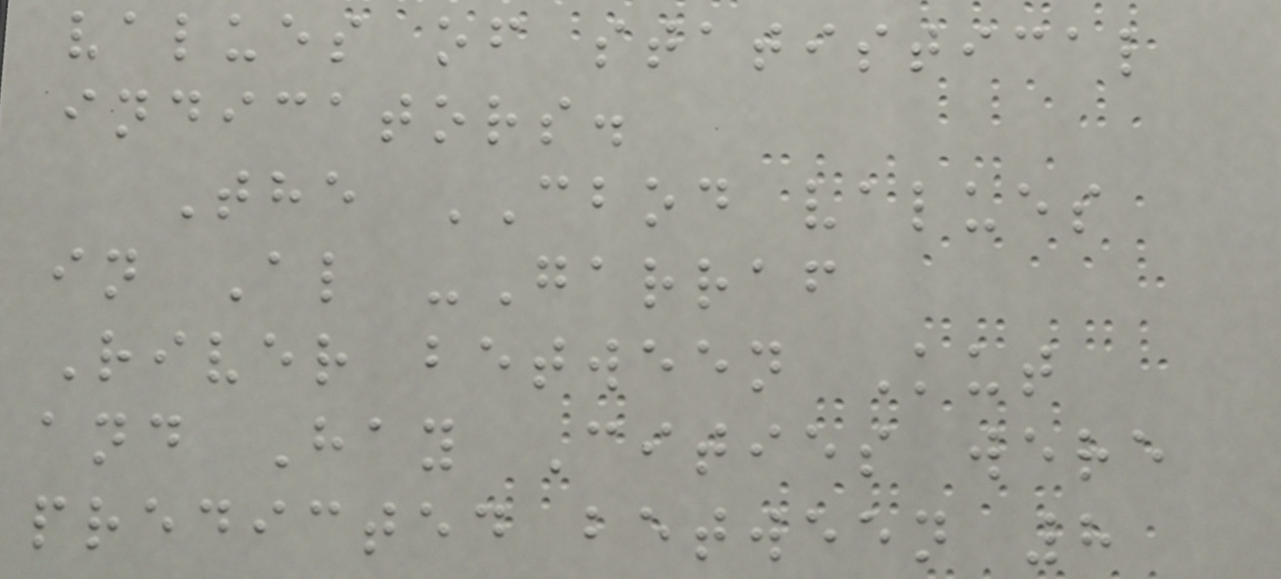values of statistical
indicators.
The CBOD values
in Al -Garraf
River between Kut
and Hay Cities were
predicted between 8
